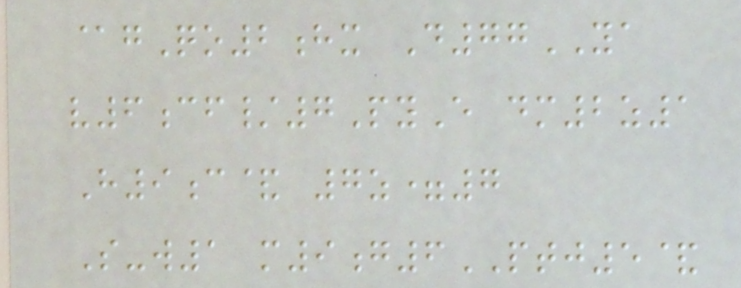@gQo2hx D77YA
v6cf/7PyE dm2z1
H9c& 7z=7
S-w1 m9g6PTJ5&
